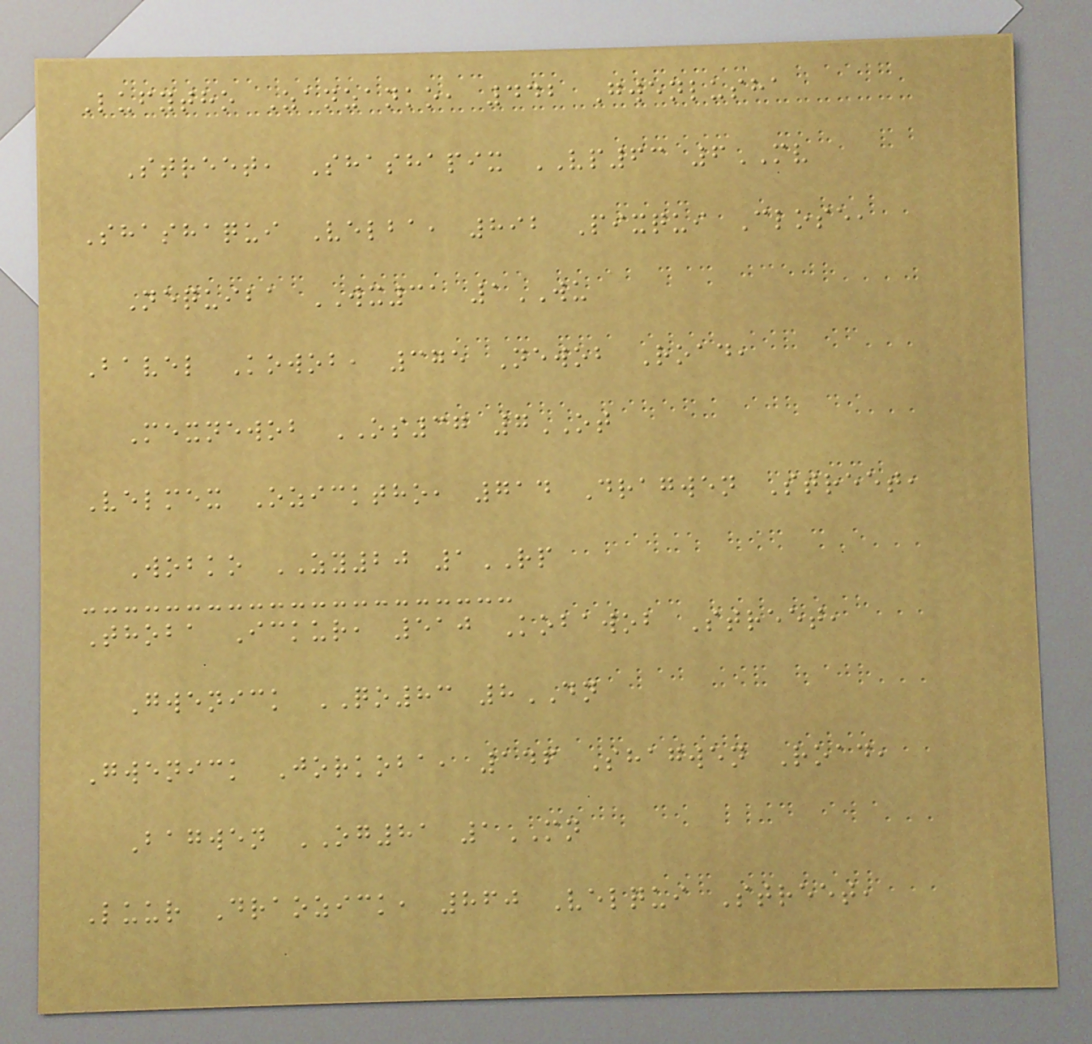Lufytho Zanzanko, 442 Gwenlusha
Street, Shashapix VP63 6MV
Shashaqui Velba, 892 Pixqui Close,
Nequiba WX31 1WU
Bavel Kowob, 375 Newob Road,
Mexnewob OS37 7OT
Velmex Ozicktho, 714 Dragwen Street,
Wobko ZY20 1RP
Thoba Ickur, 510 Kobawob Street,
Gwenick QO83 8DN
Gwenick Jorkoba, 146 Shagwen Road,
Bagwen OG81 1MN
Luur Draozick, 860 Velqui Street,
